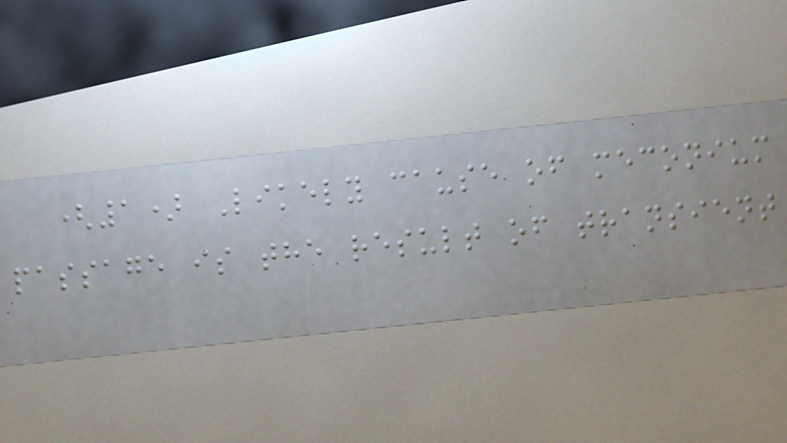(1) Likely cause of meconium
passage is the result of transient
